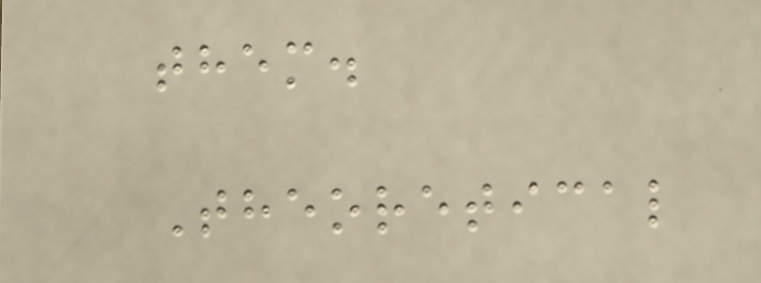them.
Theoretical
